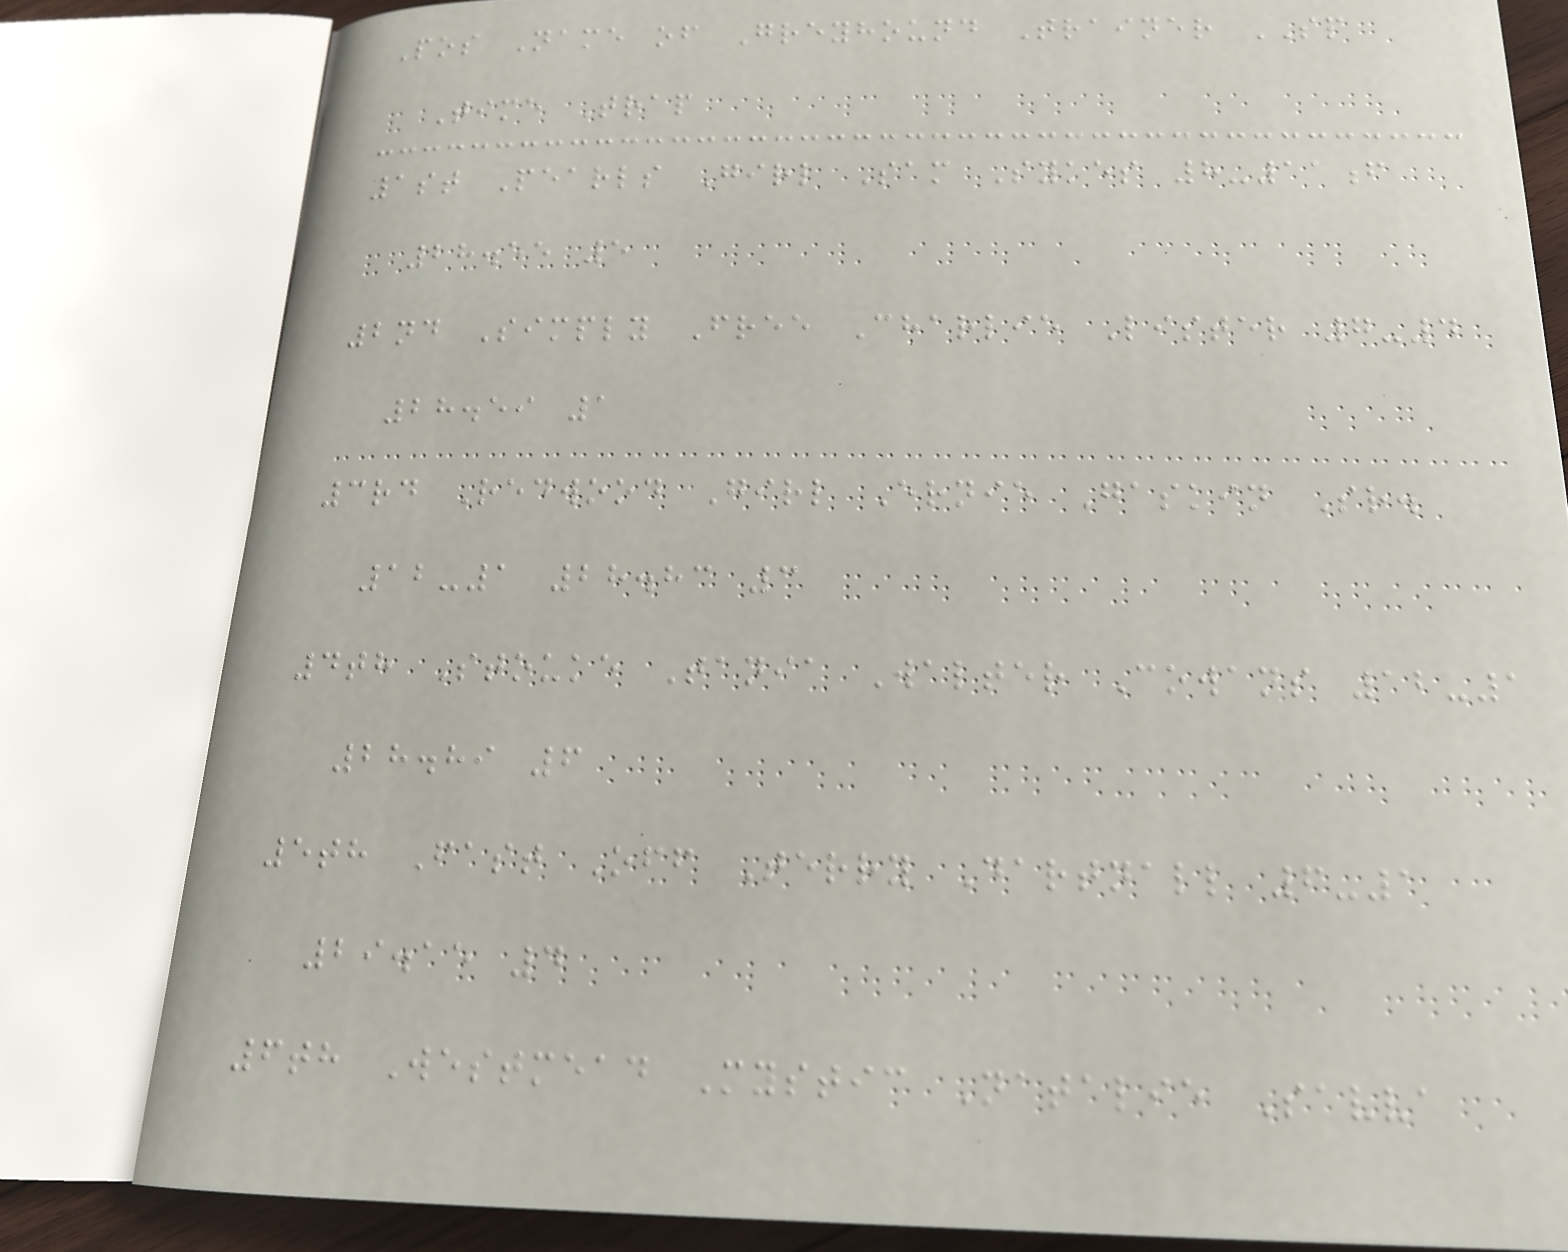Pos Name of Greyhound Trainer SP
Time Trap
1st Pearls Girl Sam Sykes 8-11f
28.55 5
2nd Simply Free Charlie Lister 7-4
28.59 1
3rd Redwood Girl Ernie Gaskin Sr.
12-1 28.83 3
4th Stouke Tania Walter Cowans 12-1
28.89 6
5th Fast Off Terry Dartnall 6-1
29.15 4
6th Westmead Mystic Natalie Savva
